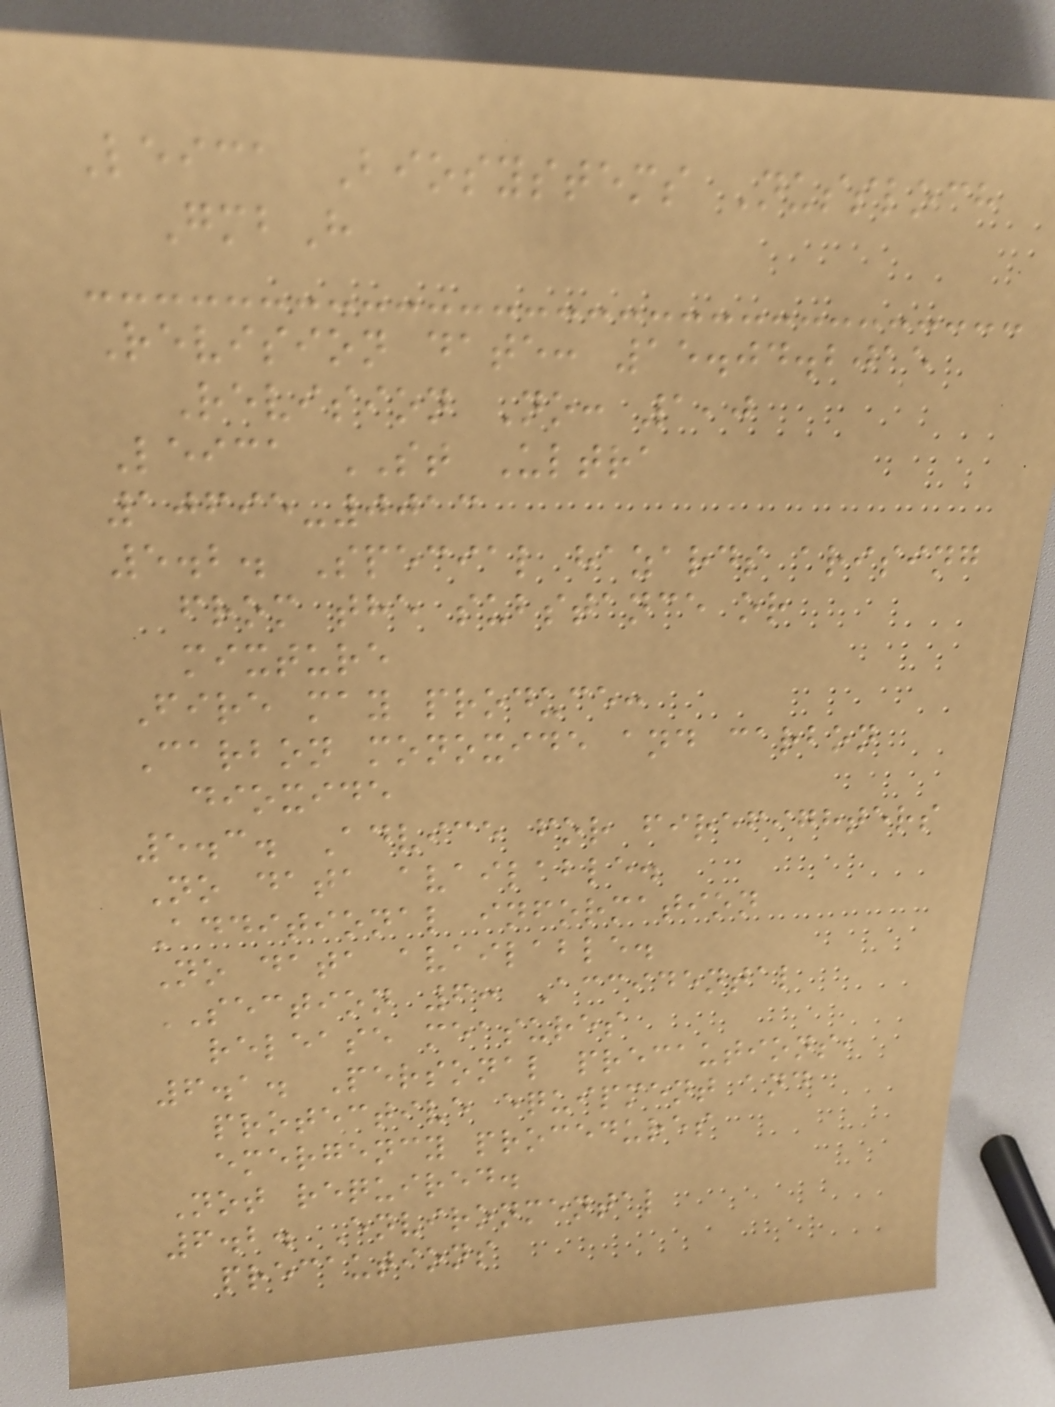Leica Biosystems Nussloch
GmbH
Revision date: 15.04.2015
Revision No: 1,0
Leica ST Ultra
10695-0013
5.2. Special hazards arising
from the substance or
mixture
Fire may produce:
Carbon monoxide and carbon
dioxide
5.3. Advice for firefighters
No data available.
Additional information
No data available.
SECTION 6: Accidental
release measures
6.1. Personal precautions,
protective equipment and
emergency procedures
Not required.
6.2. Environmental
precautions
